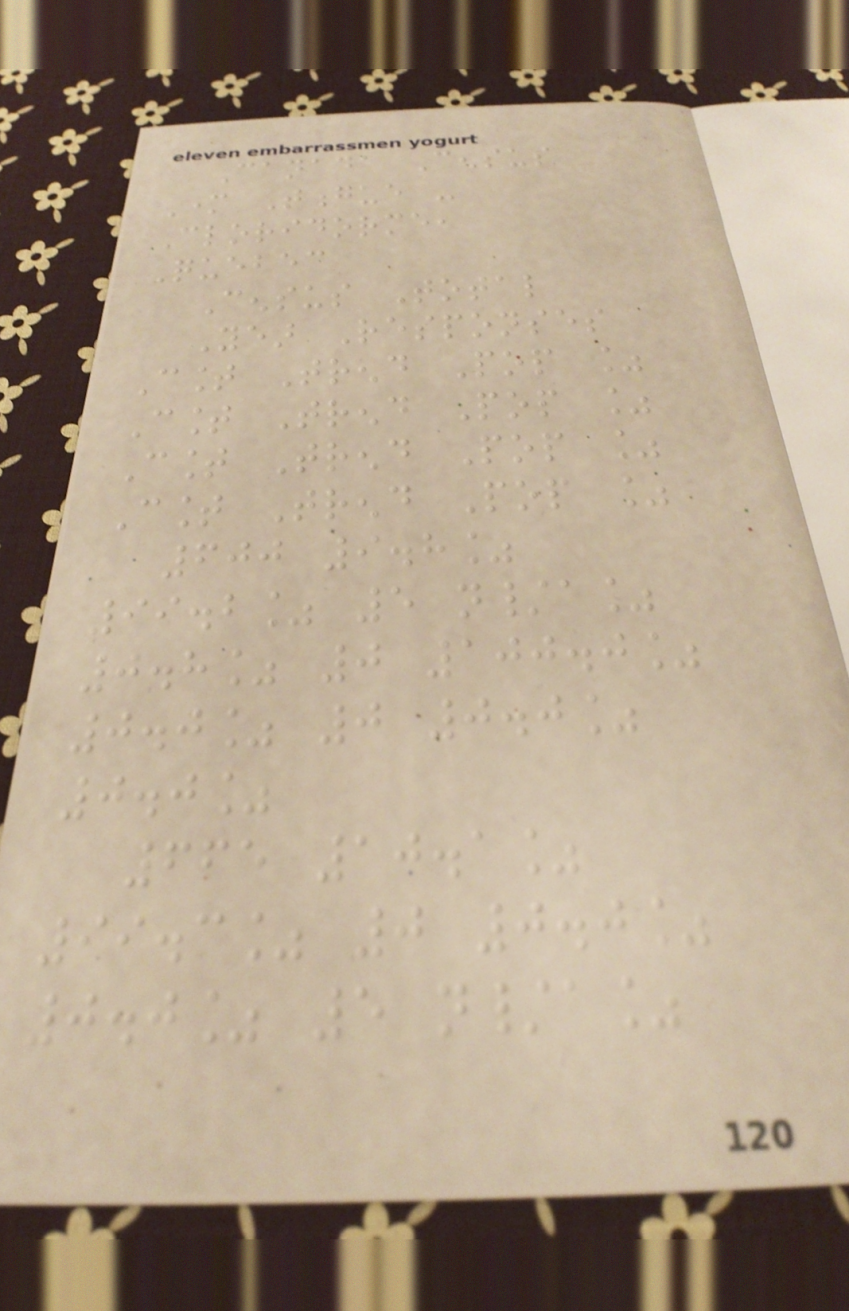Canada Census
Mother Tongue -
Cloridorme,
Quebec
Census Total
Year Responses
Count Trend Pop %
Count Trend Pop %
Count Trend Pop %
Count Trend Pop %
600 9.8%
99.2% 5 n/a%
0.8% 0 100.0%
0.0% 0 0.0%
0.0%
665 10.1%
99.3% 0 0.0%
0.0% 5 n/a%
